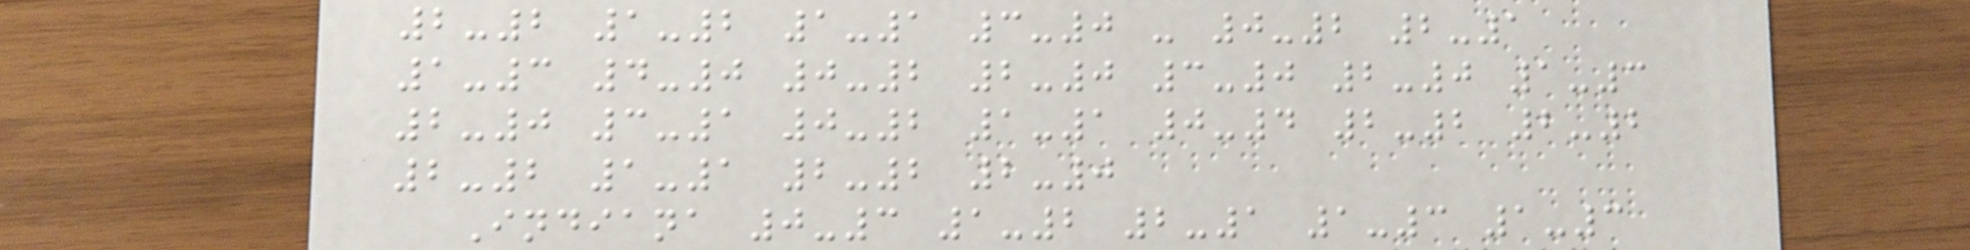2-2 1-2 1-1 3-0 - 0-2 2-1
1-3 4-0 0-2 2-0 3-0 2-0 1-3
2-0 3-1 0-2 1-1 0-4 2-2 2-2
2-2 1-1 2-2 2-0
Indiana 0-3 1-2 2-1 1-3 1-3
